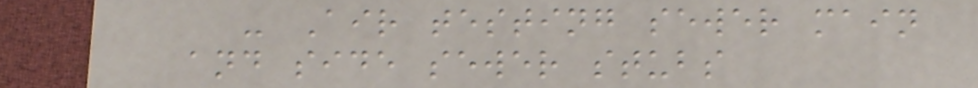- Air testing sewer main
and side sewer stubs
